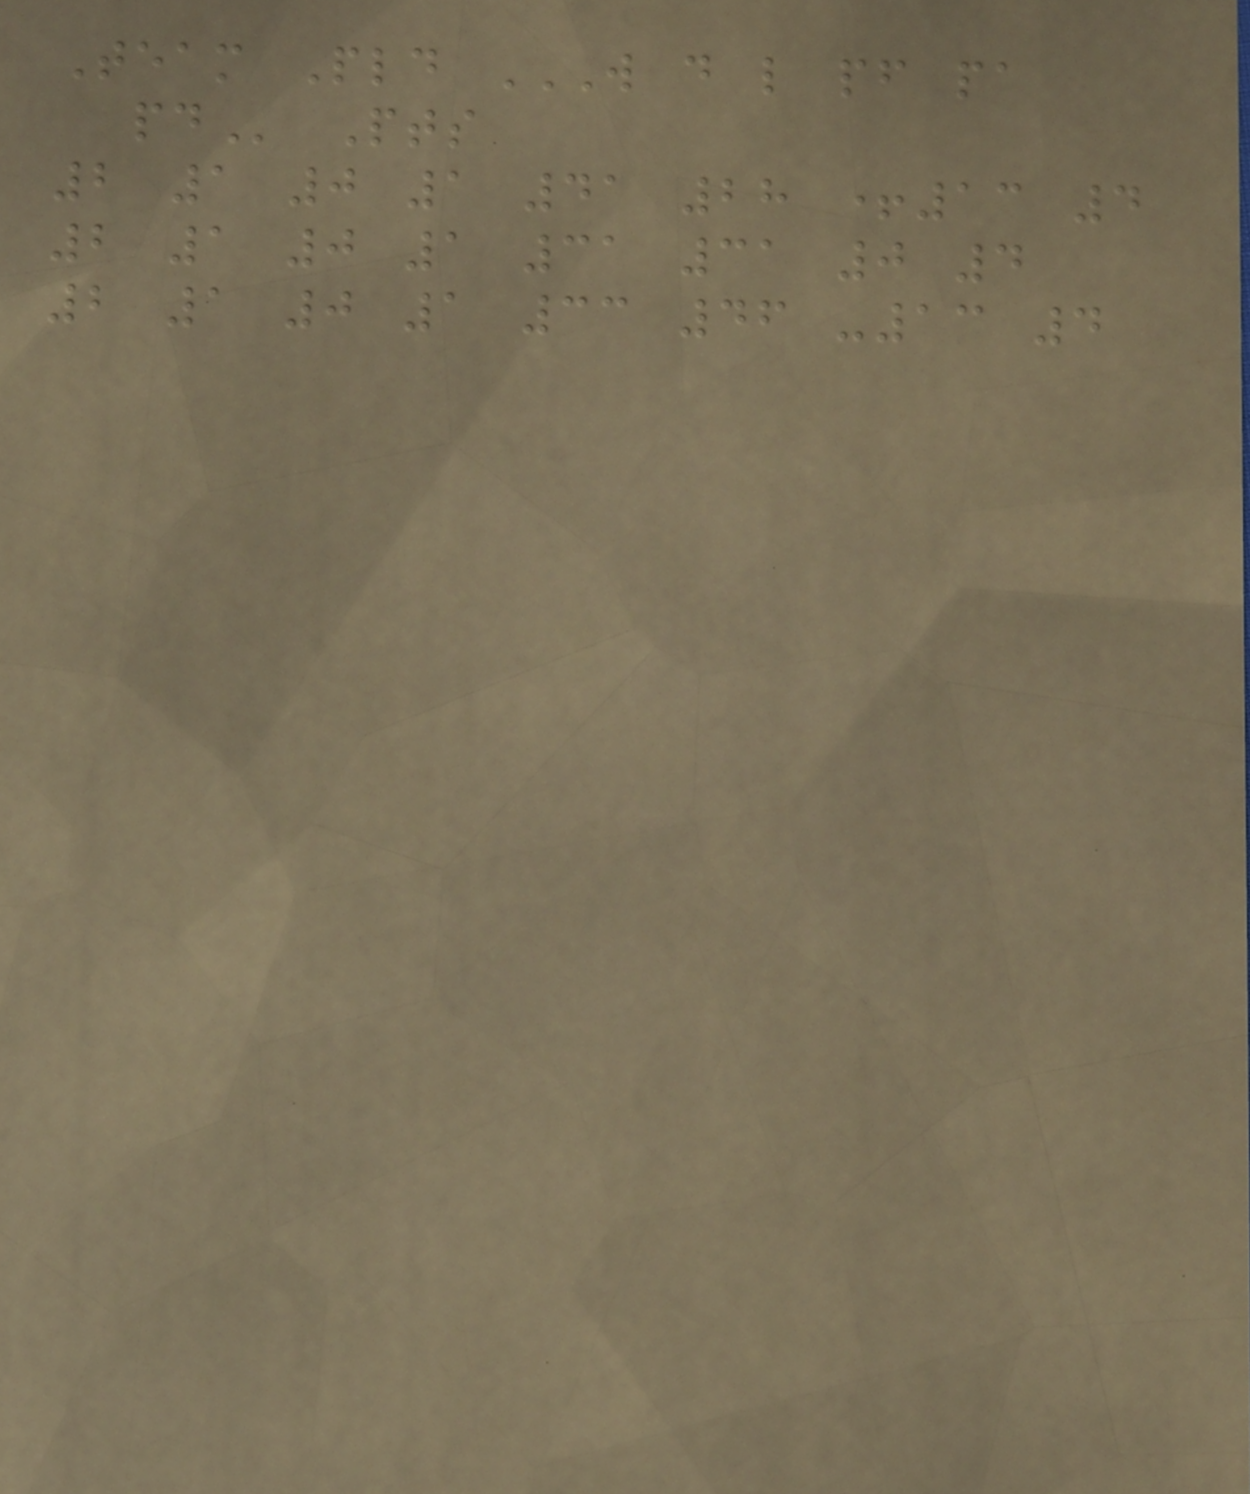Team Pld W D L PF PA
PD Pts
2 1 0 1 41 28 +13 4
2 1 0 1 31 31 0 4
2 1 0 1 33 46 -13 4
